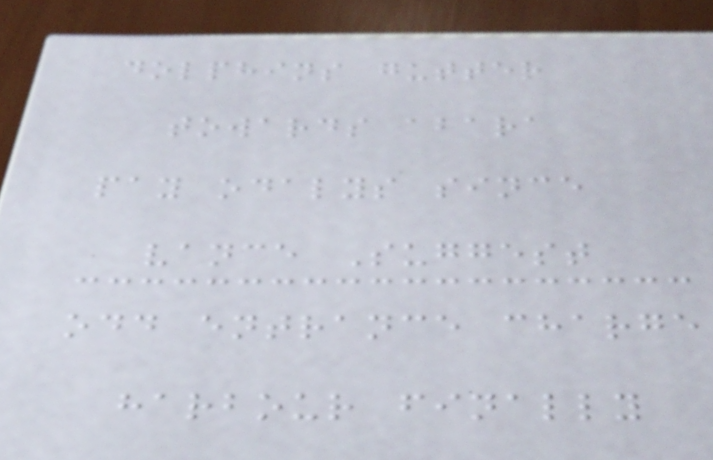dolphins gutter
towards abara
pay odalys since
vance Suggest
odd entrance charge
harbour finally
